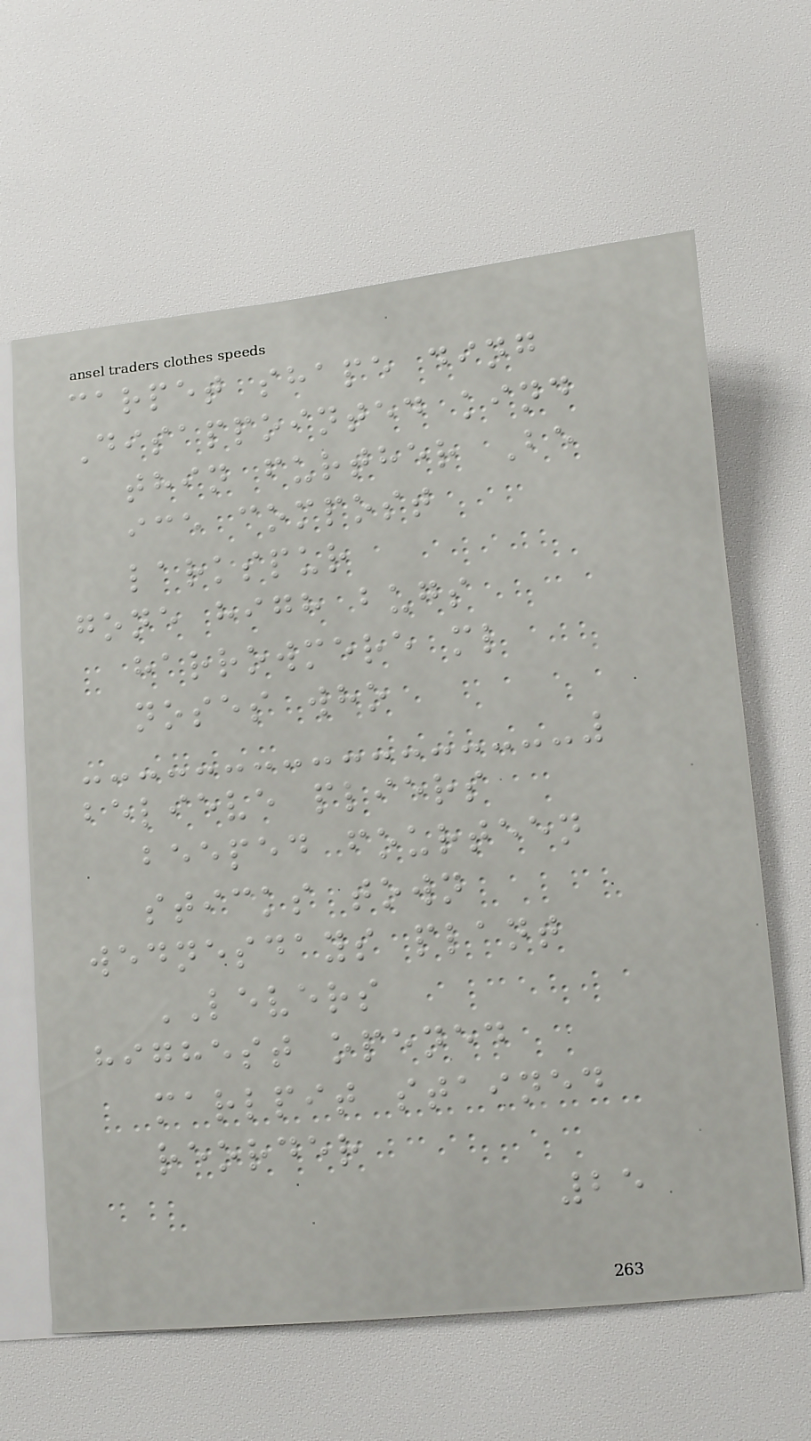carpet shape ding
Disappointed kind
thin further Be
ice compost
larkspur
gone high bugs
harrowmere ml
noses who
believe pliers
beeped fourteen
sticks town
wednesdays plant
LEVERS
highest opened
marlpit stained
reorder
25
